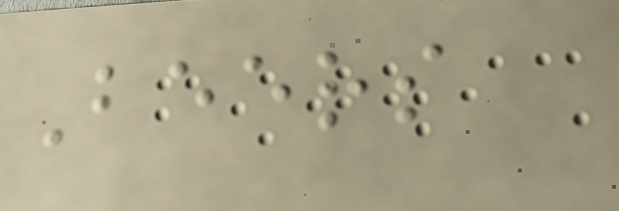Beers
